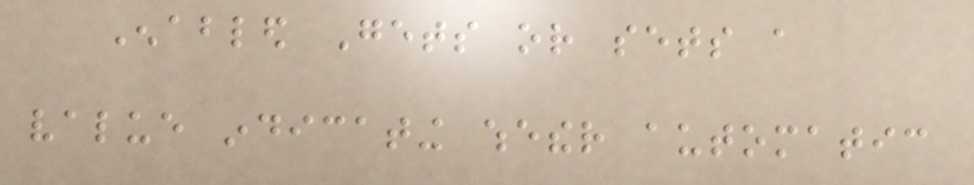Enabled Gets or sets a
value indicating whether automatic
